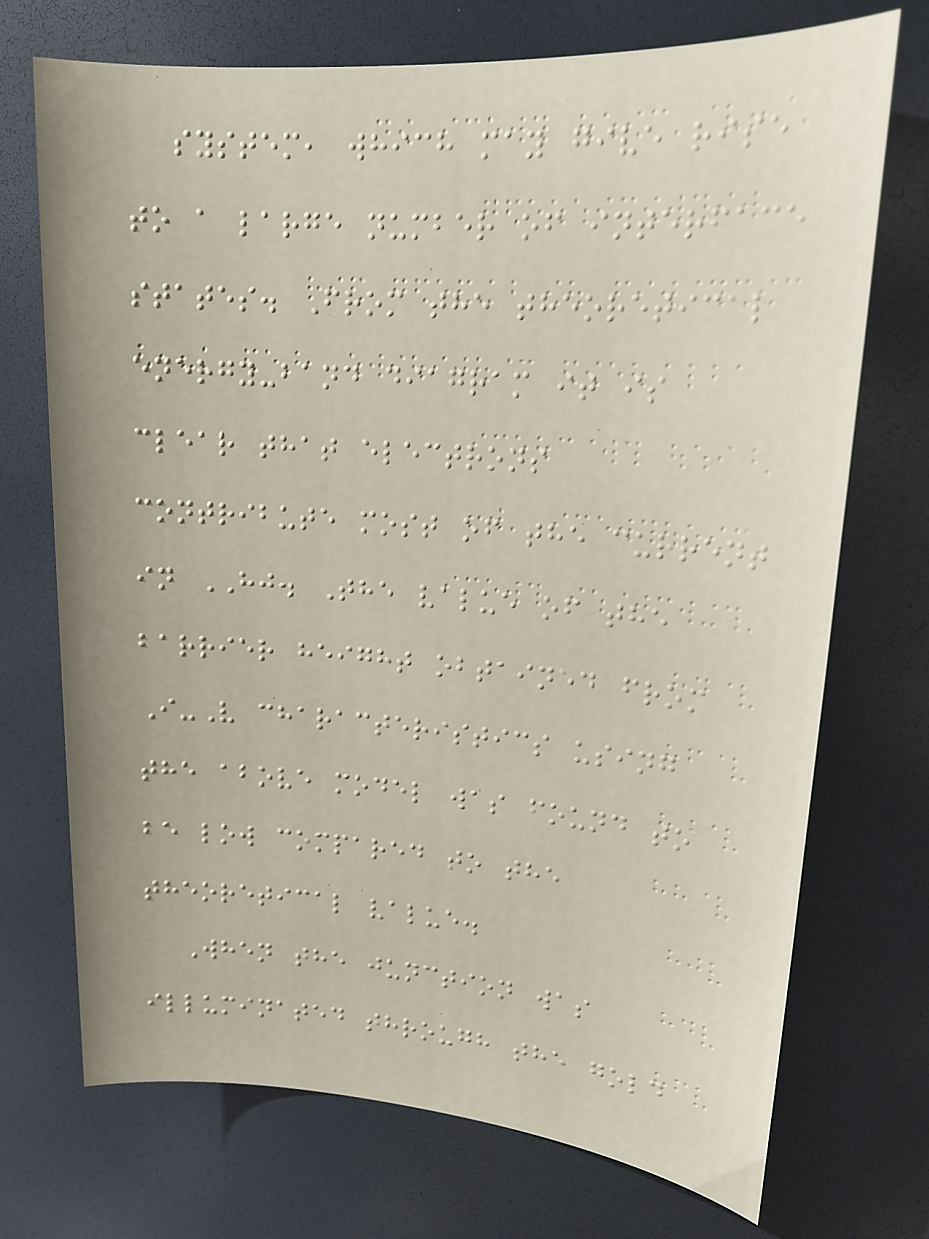system, which may give rise
to a large number of interface
states. From the theoretical
energy-band diagram it is
clear that electrons
contribute most of the current
in HJ. The value of the
barrier height obtained from
I-V characteristics using
the above model was found to
be low compared to the
theoretical value.
When the junction was
illuminated through the gold
